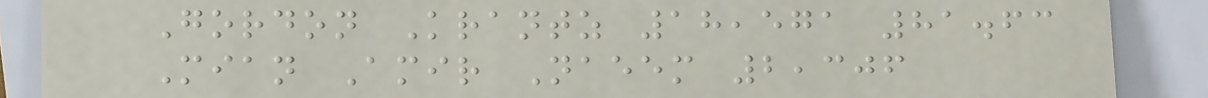Gordon Krantz 18,571 81.63
Mian Amir Naeem 2,306
